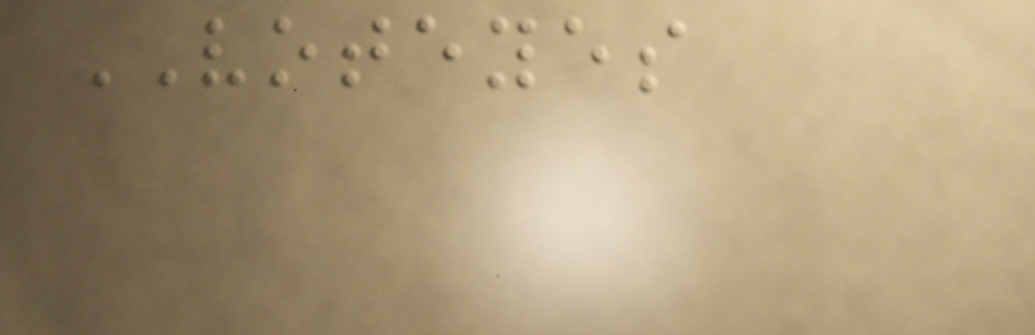VOTEYES
